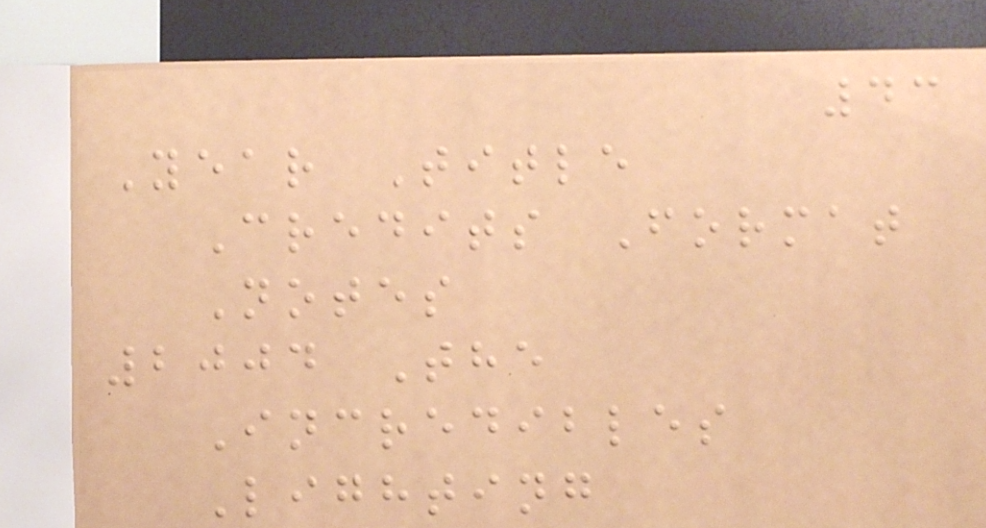43
Year Title
Credits Format
Notes
2004 The
Incredibles
Lighting
